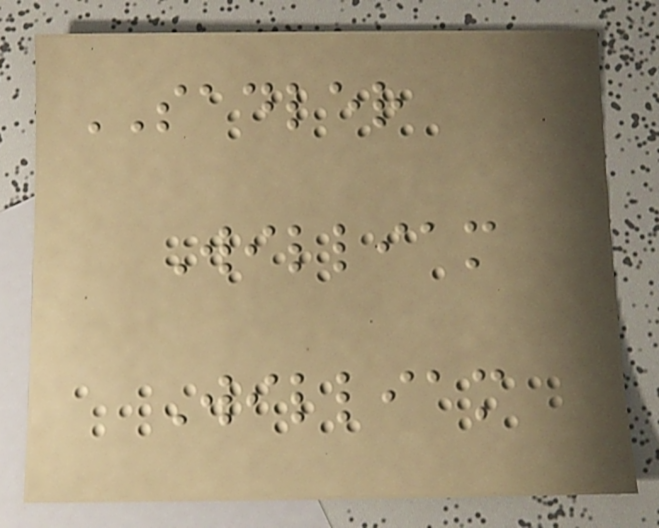SADLER
William
William
